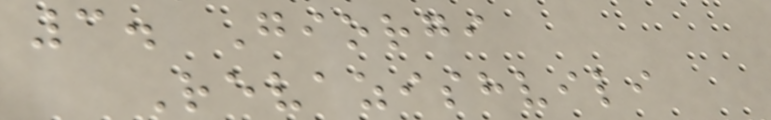3. Giorgi
Revazishvili
